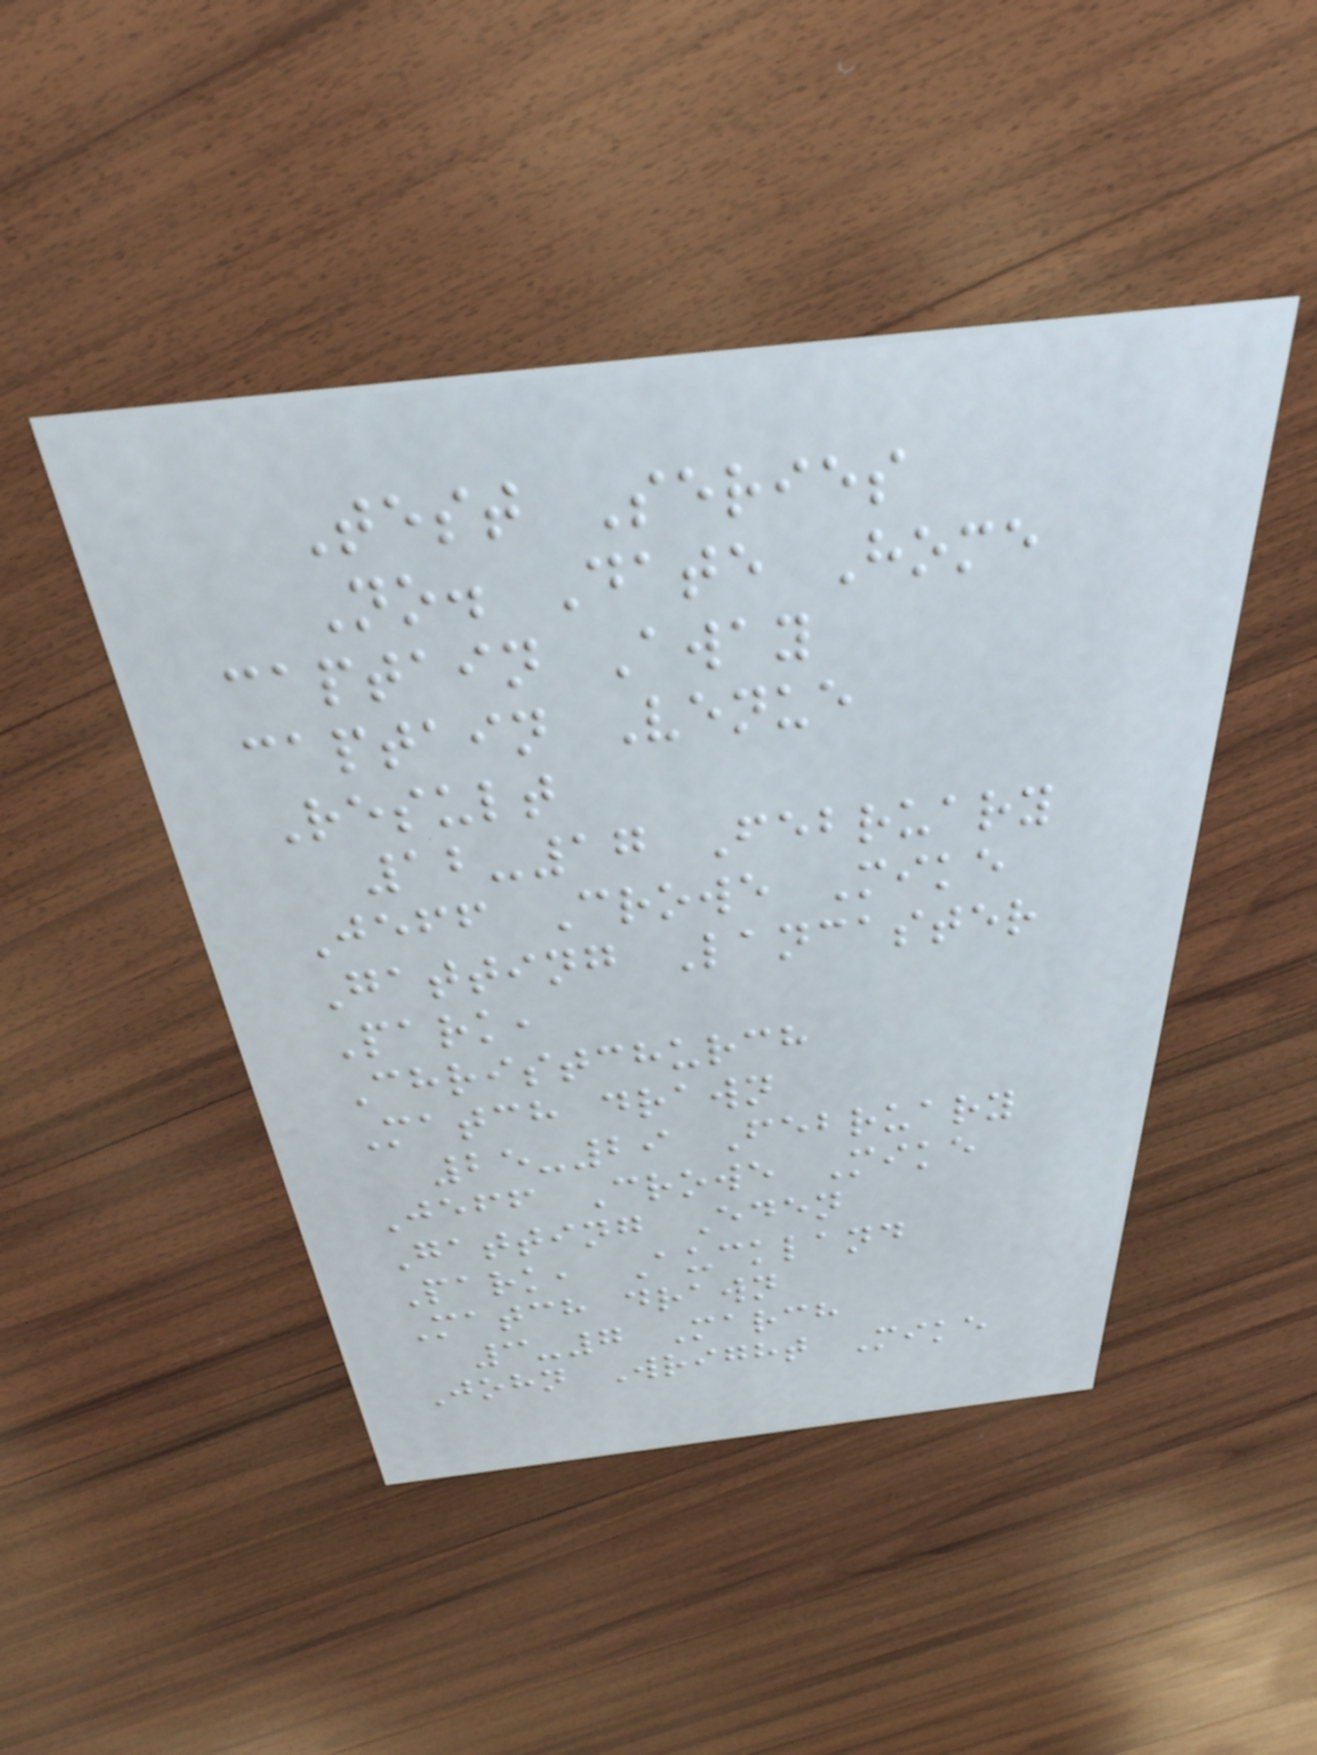Test Series
No. Date Home
captain Away
captain Venue
Result
12-17 February
Jeff Crowe Mike
Gatting Lancaster
Park,
Christchurch
Match drawn
25-29 February
Jeff Crowe Mike
Gatting Eden
Park, Auckland
Match drawn
3-7 March
John Wright Mike
